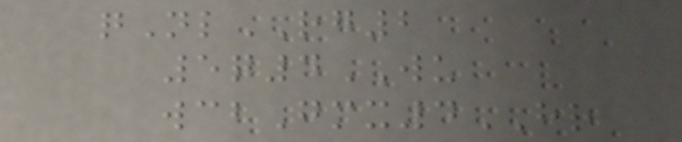qNlRG2
5q4WU
wcbGmx4HR
